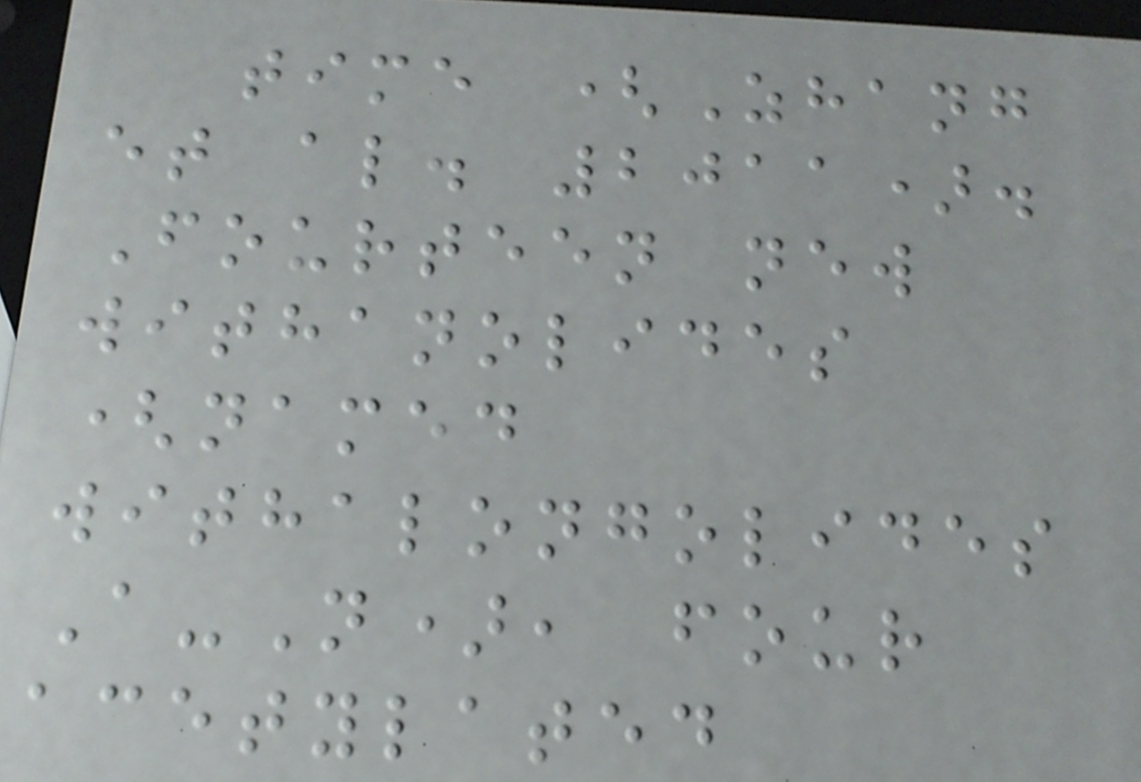time (Zhang
et al. 2011).
Fourteen new
withanolides
(named
withalongolides
A-N), four
acetylated
